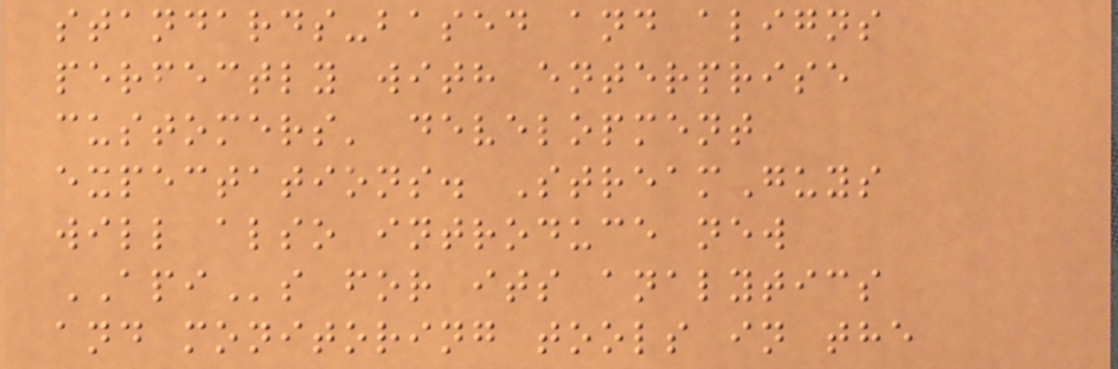standards-based and aligns
perfectly with enterprise
customers' development
expectations. StreamGuys
will also introduce new
APIs for its analytics
and monitoring tools in the
